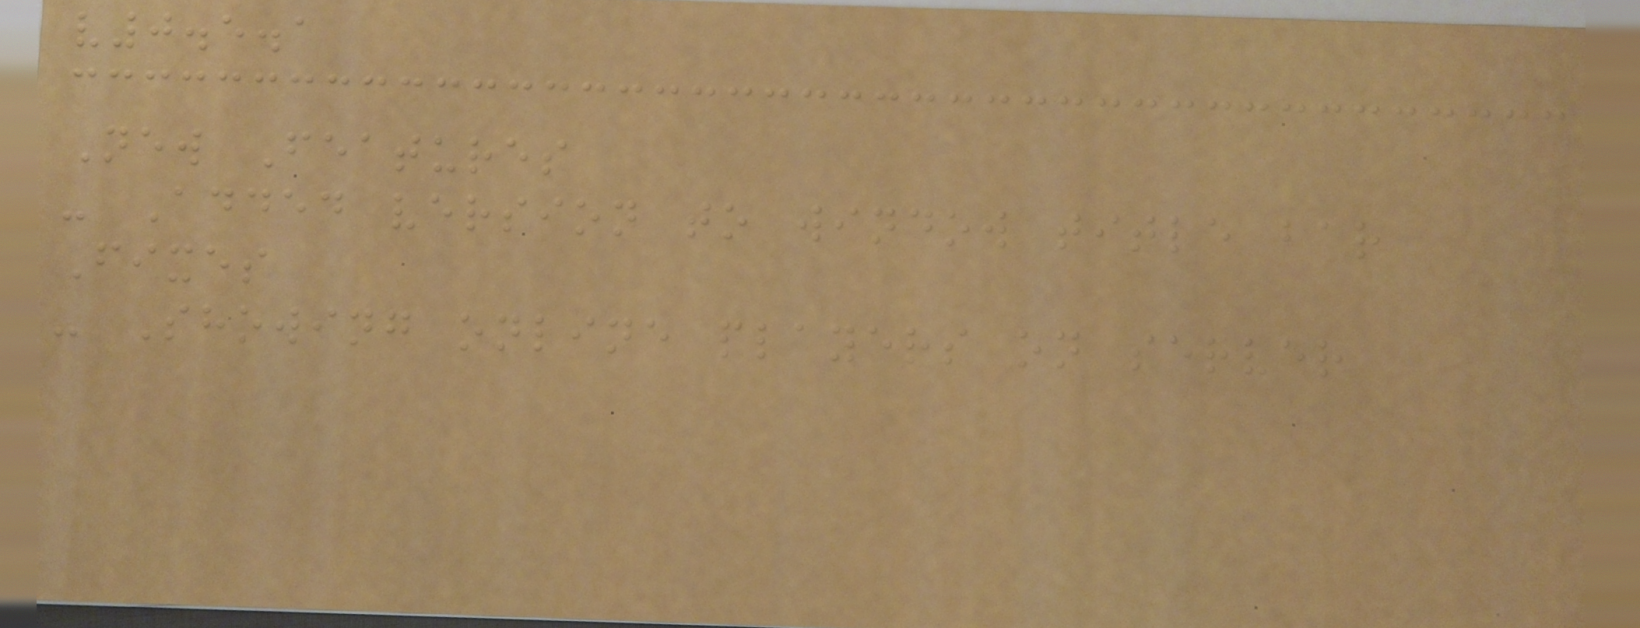v0.5.1
New Features
- Added version to window title bar
Fixes
- Showing online players on server
